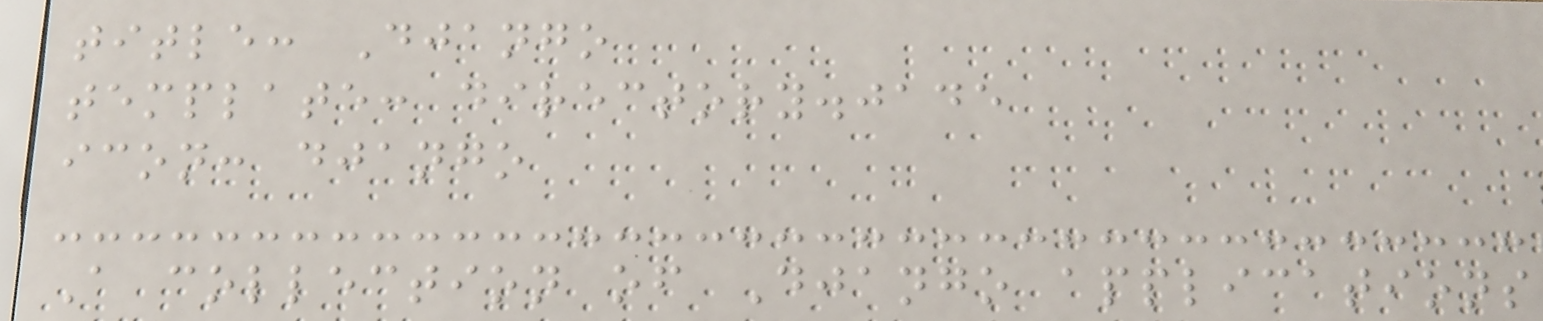title: Django
template: directory.jade
icon: django
A collection of Django applications
